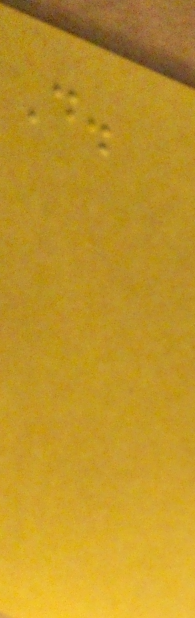D.
